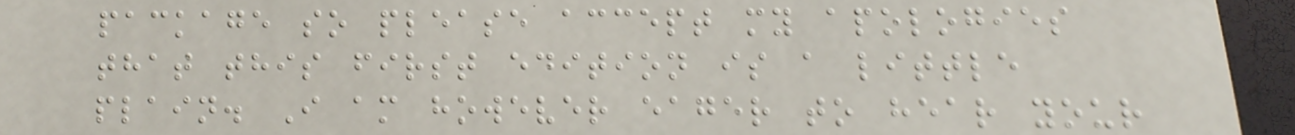package so please accept my apologies
that this first edition is a little
plain. I am however eager to hear your
